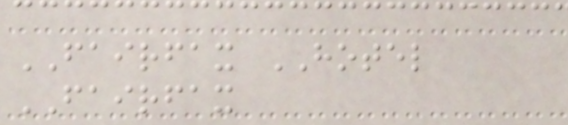FAIRFAX HOTEL
FAIRFAX
